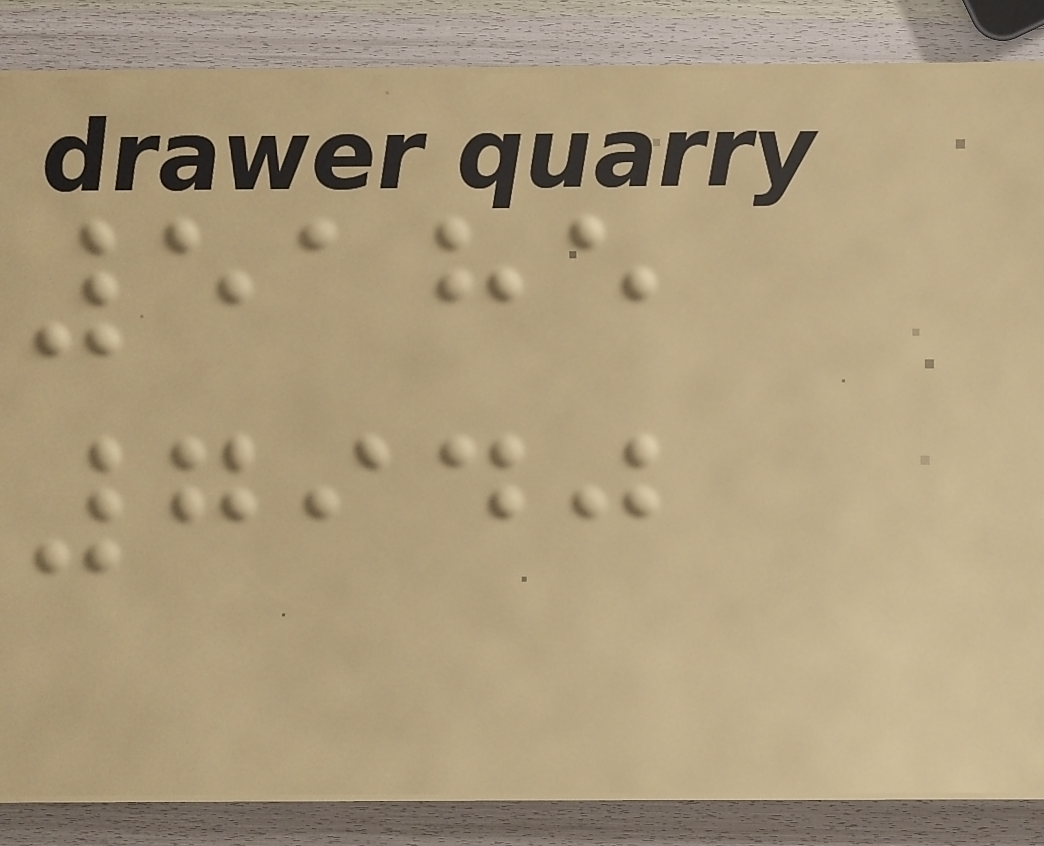5185
7940
